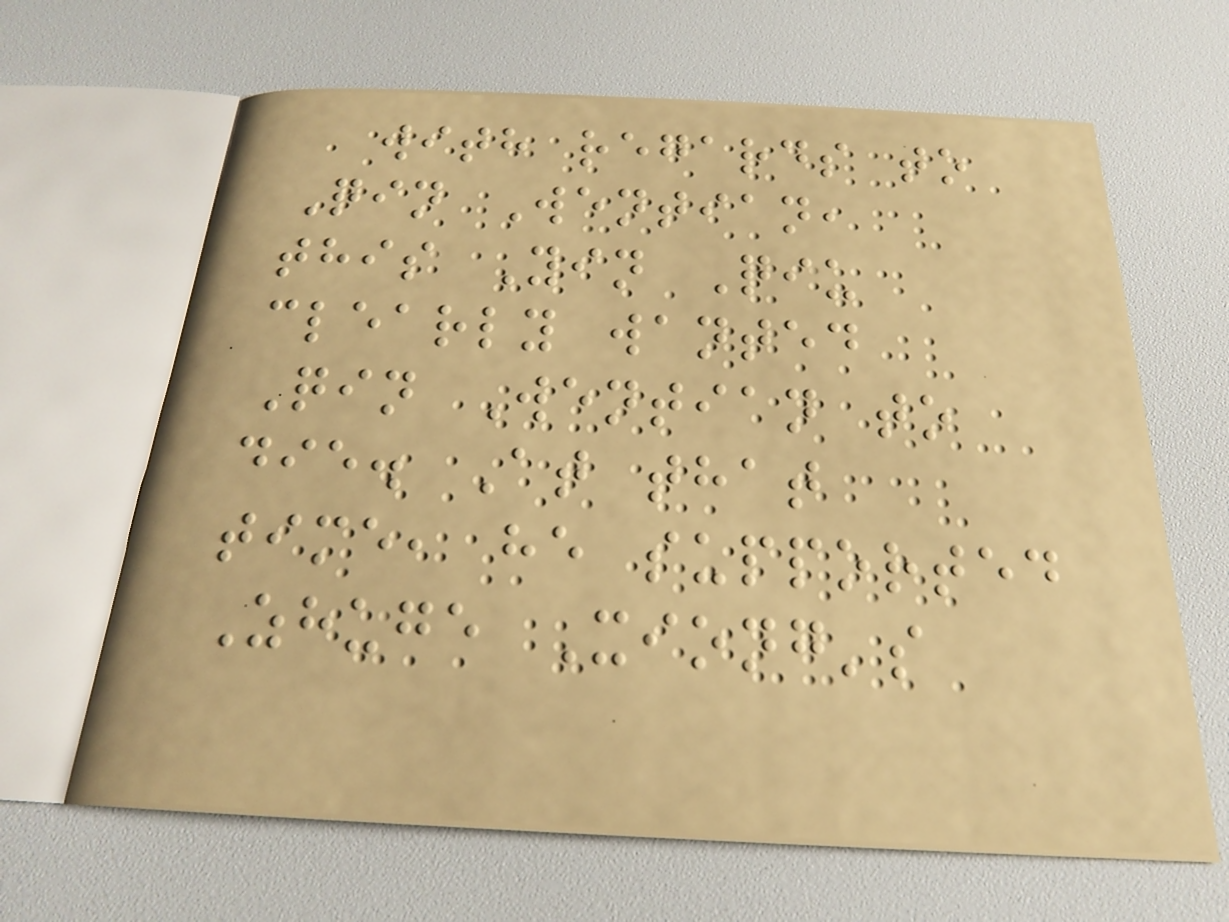with regards to
Qin Wentian,
this Yin Qiu
clearly wanted
Qin Wentian to
die. At that
time, he supported
Zhuge Xiong's
